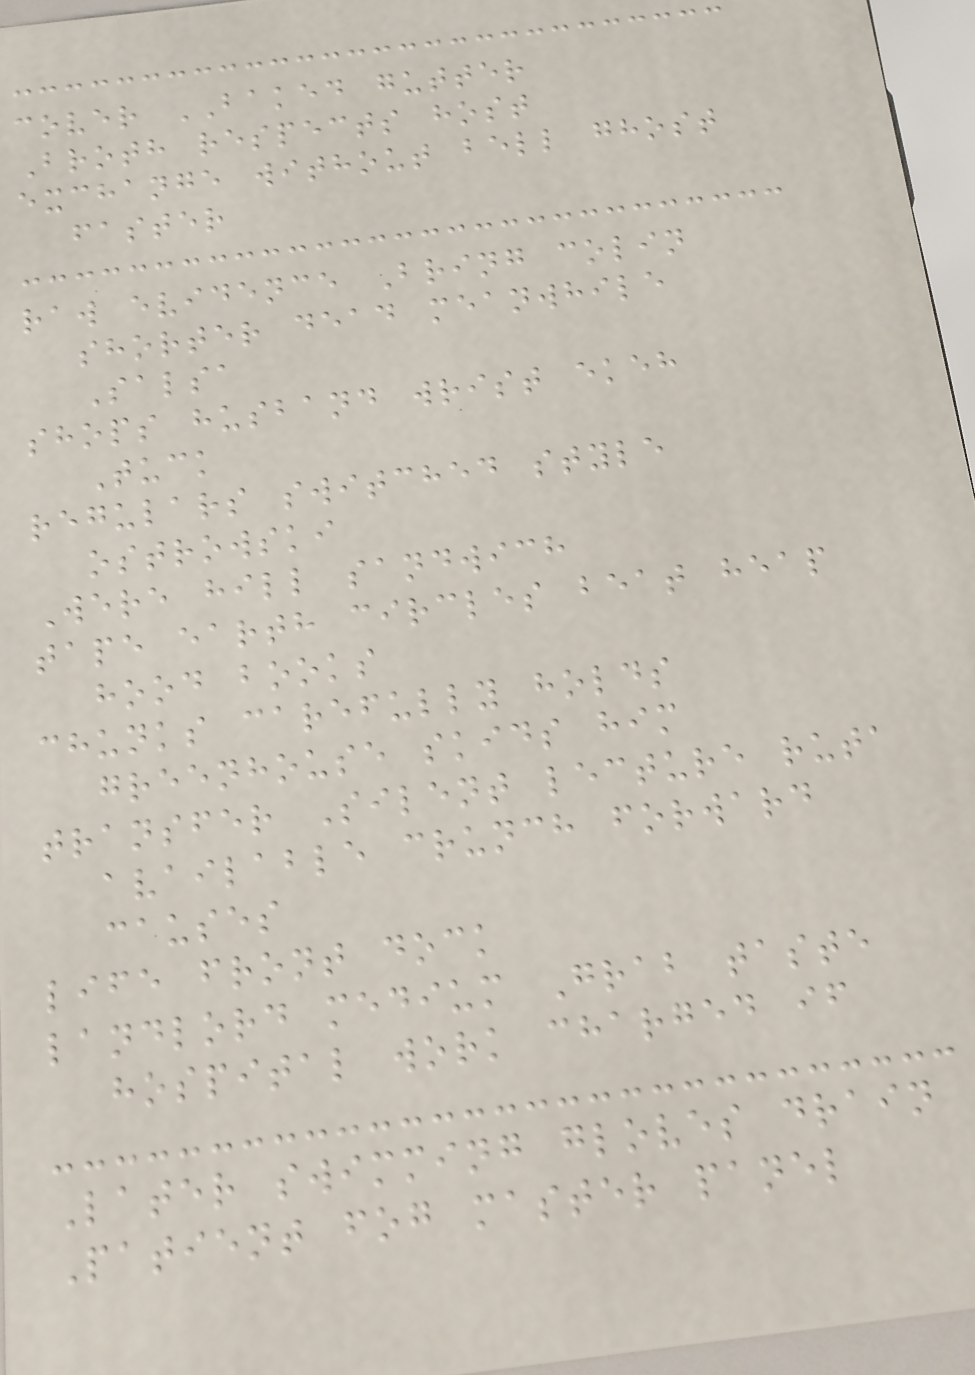cover BAKED gutter
Broth respects host
exchange without bell ghost
faster
raw evidence Bring colin
shorter dead meanwhile
Salsa
shops husband wrist ekeh
Tuck
regulars switched style
ostrowski
Were hill sandwich
tape earth circles beat heap
hood books
chunks carefully holds
greenhouse skids him
transfer Silent lecture ruta
available crunch forward
causes
life front dock
landlord medium Grab taste
hospital work charged if
Later swimming gloves drain
Patient fog master panel
